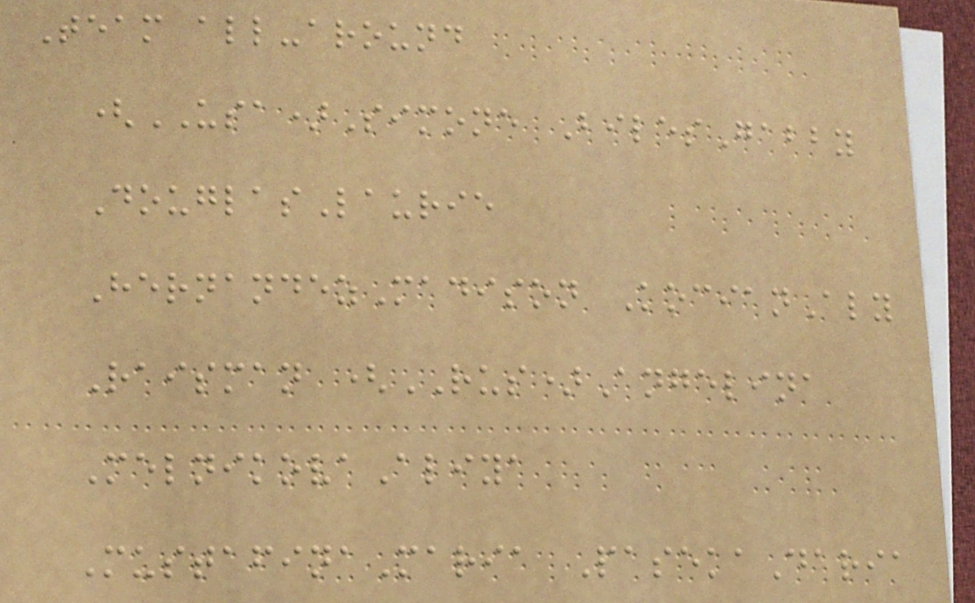Team all-around
(USA)Simone BilesGabby
DouglasLaurie
HernandezMadison KocianAly
Raisman (RUS)Angelina
MelnikovaAliya
MustafinaMaria PasekaDaria
